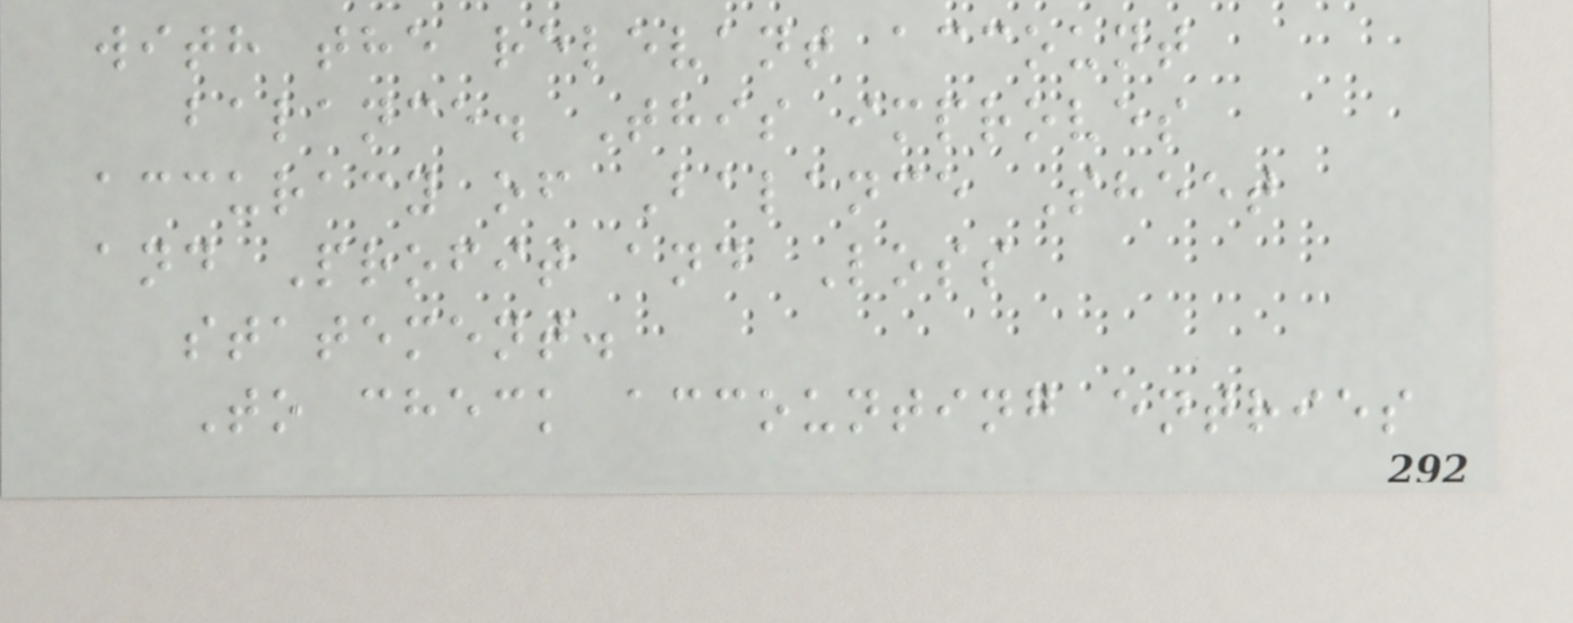with the relevant account
balance. This improves
accuracy of Balance Sheet
and Profit and Loss
statement.
To check accounting entries
